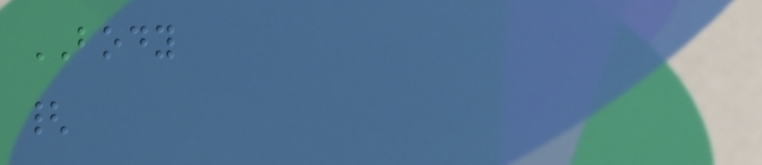BODY
{
